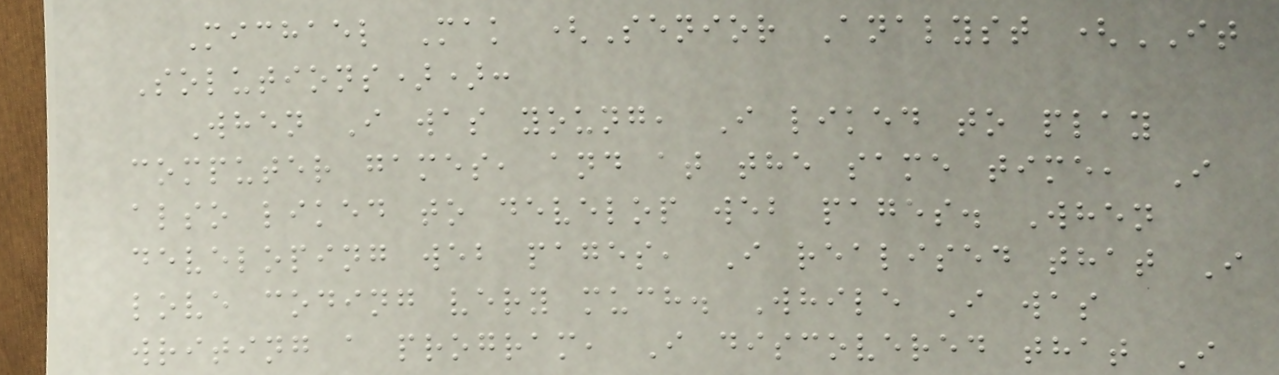Michael Mak (Senior Analyst (IT
Solutions)):
When I was young, I liked to play
computer games, and at the same time, I
also liked to develop web pages. When
developing web pages, I realised that I
love coding very much. While I was
writing a program, I discovered that I
